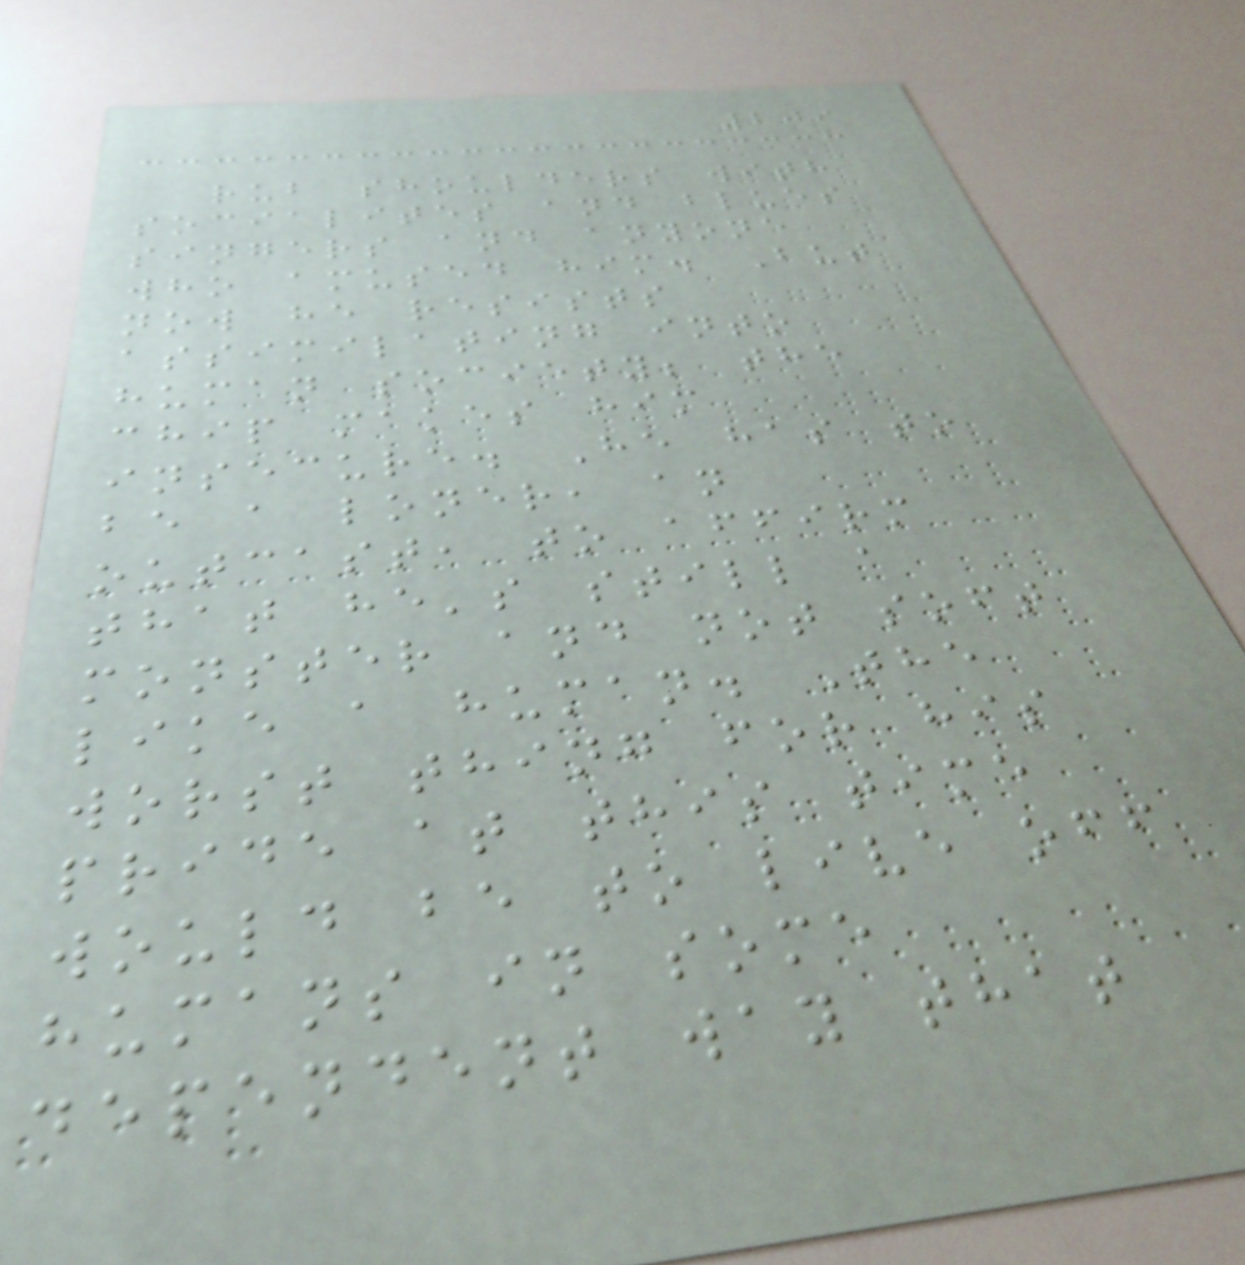209
rub shoulders with
socialites and blues
singers and anyone
who amused him. But
now he resists
assimilating into
human society; the
chip makes him
insecure. He has to
be a loner, an
outcast, to affirm
that he's still a
monster and not soft
like a human. The
worst thing for his
pride at this time
would be to live off
humans in some
dependent way that
